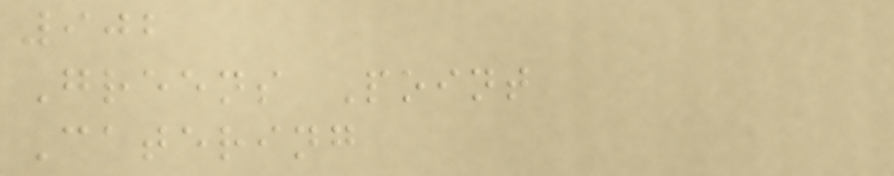902
Greens Point
Catering
